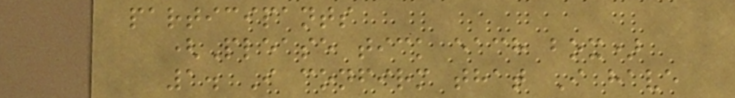participants
(Please tick each box)
1. I confirm that I have
